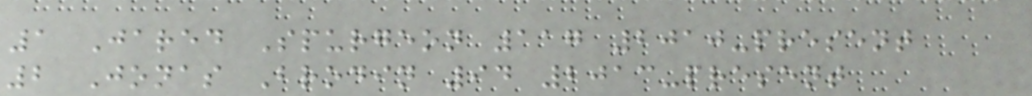1 Jared Spurgeon 117 2010-present
2 Jonas Brodin 94 2013-present
